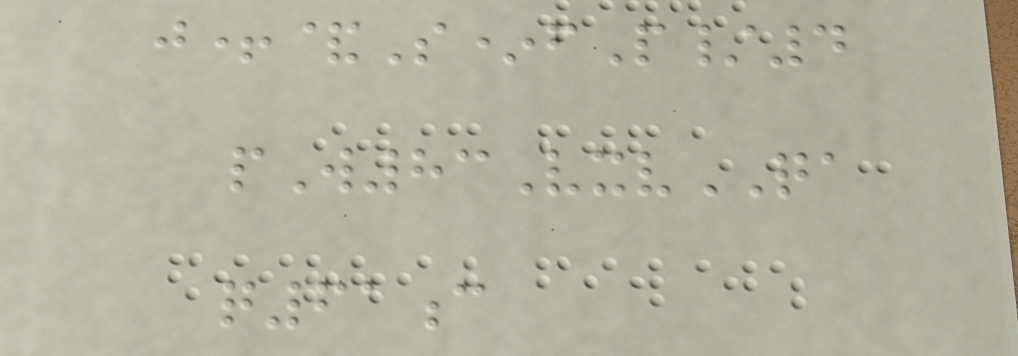j+&S*fP/4
pW83VxvQA
q61c
